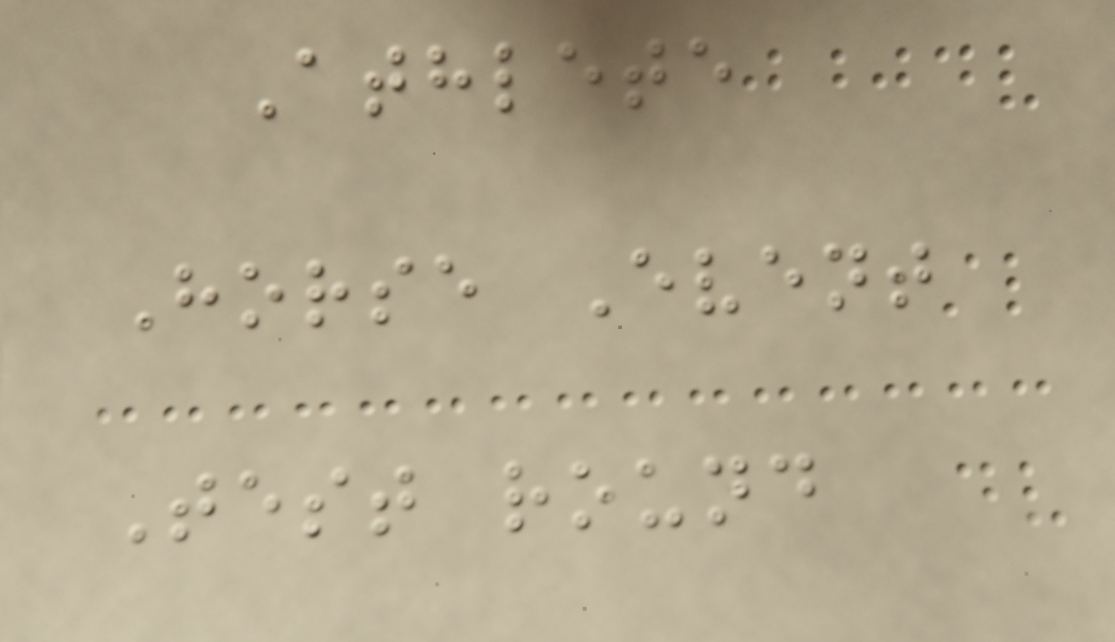Athlete
Horse Event
Test round
